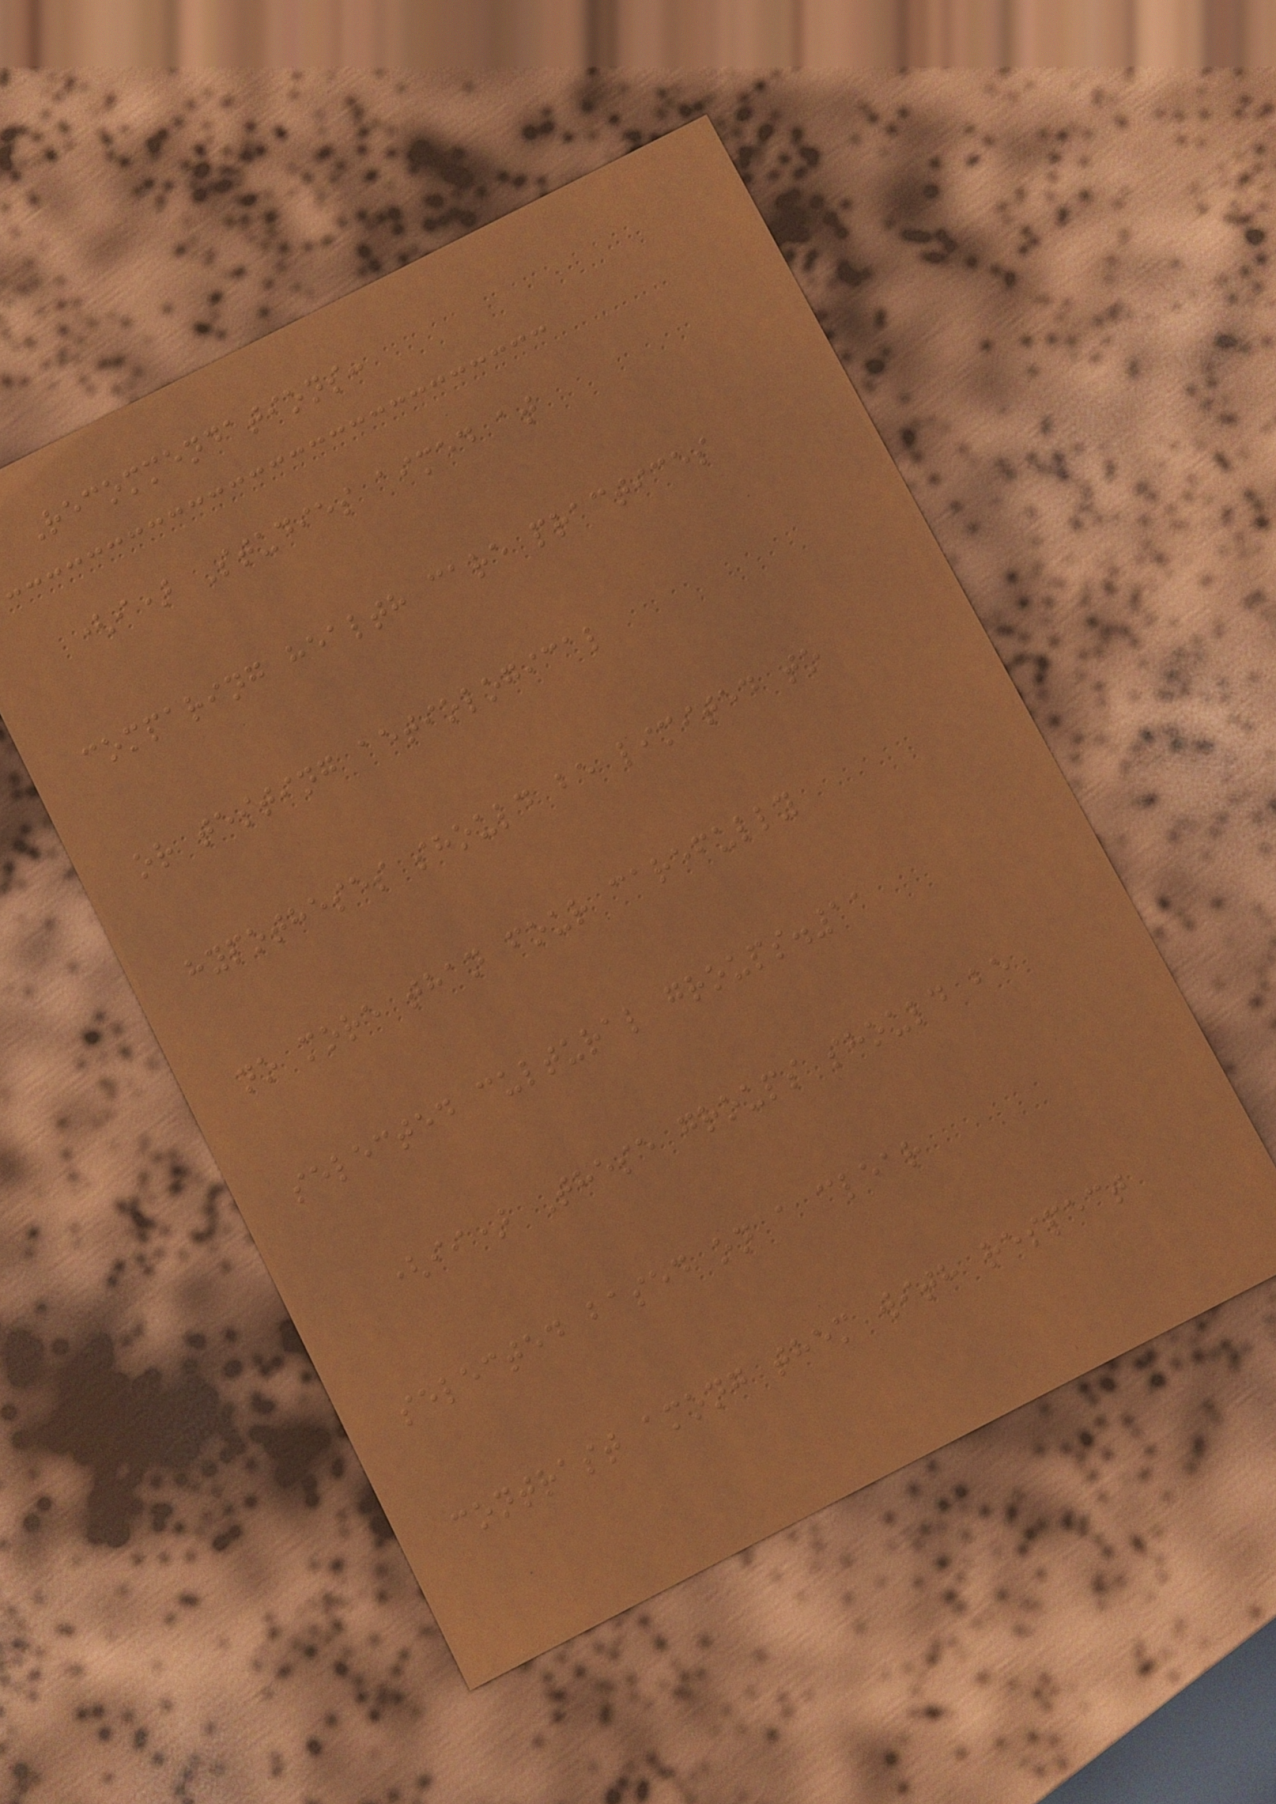Recommendations:
(i) Studies aimed at
comparing health care practices
or testing aetiological
hypotheses should be limited to
no more than four carefully
selected cultural groups.11
(ii) These groups should be
selected based on a clear
contrast among them with respect
